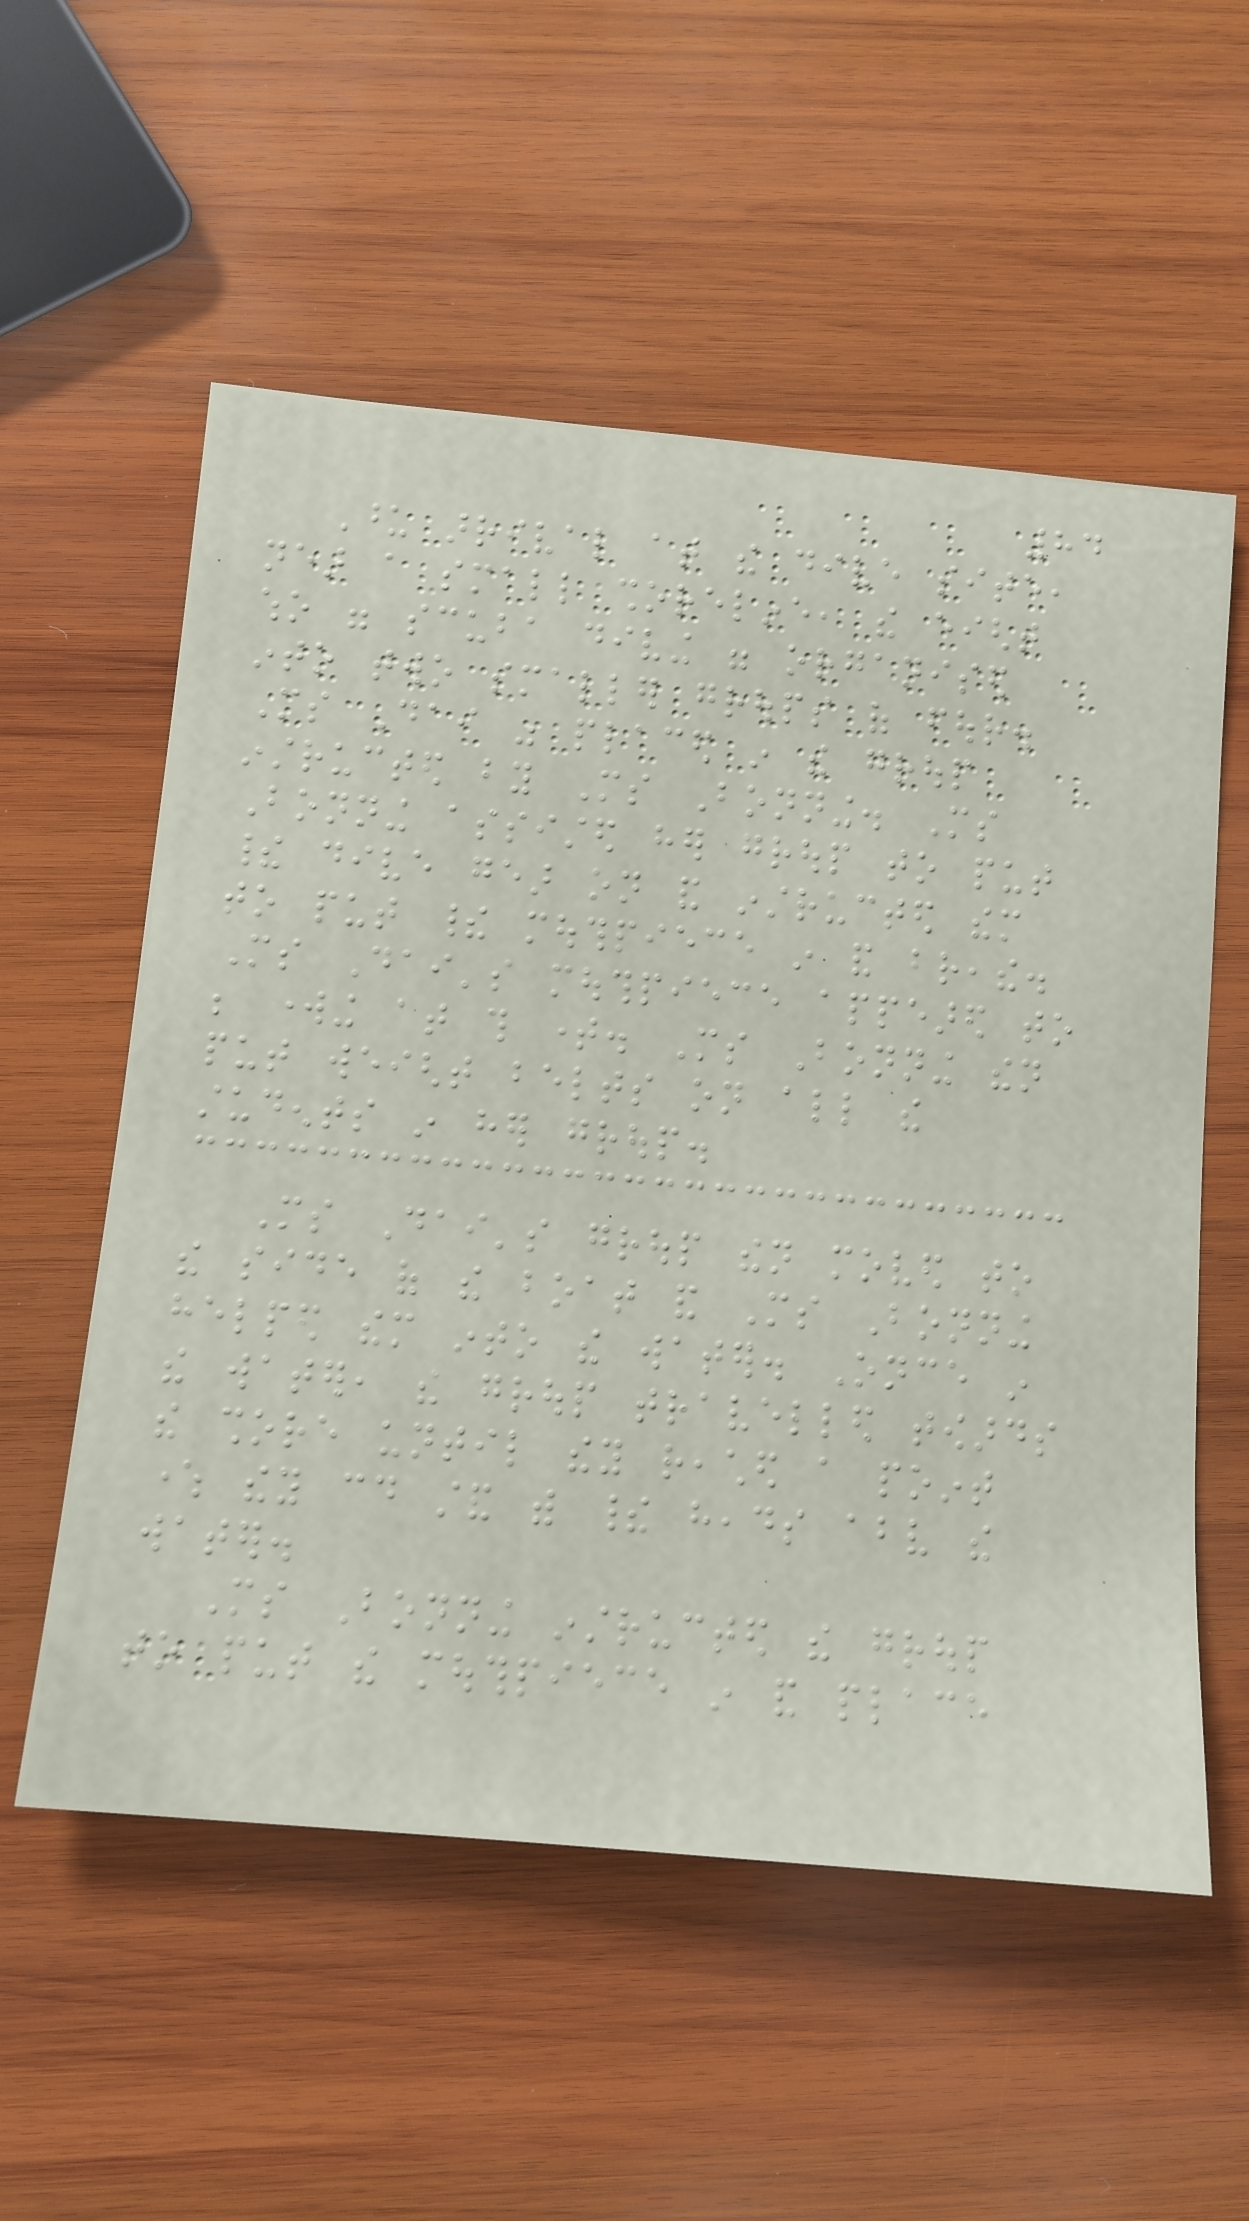84
Upon arrival at the dive site,
near a small shoreline, the eight
who were scuba diving were organised
into two smaller groups of four.
Ms Dai was placed in the group
instructed by Ms Bonning. Ms
Bonning assisted her group to put
their dive gear on and instructed them
to put their mouthpiece in and breathe.
Ms Dai's mouthpiece appeared to
be working at this time. Ms Bonning then
put weight belts on all the
students in her group.
Ms Dai's group then moved to
the side of the boat and Ms Bonning
helped them into the water. Once in
the water, the group travelled towards
the shore until they reached a point
where they could stand with their heads above the
water.
Ms Bonning instructed the group
to put the mouthpiece in and place
